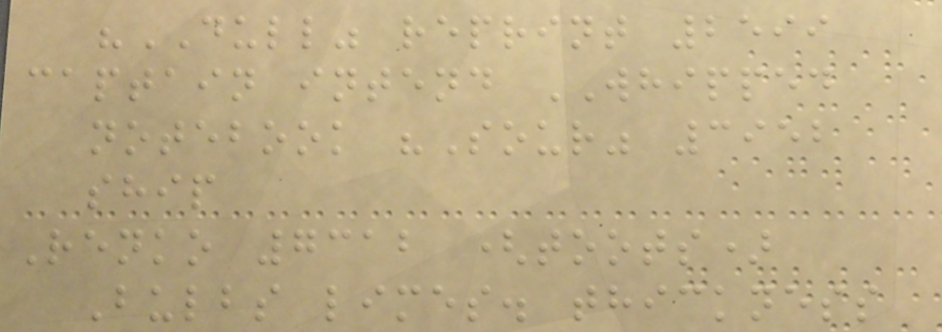"DULL" reprint 2599
captain intend WHIPPED
notebook "Sour" 3952
ship
Renko 7312 (toots)
Bulbs limes. thickness
